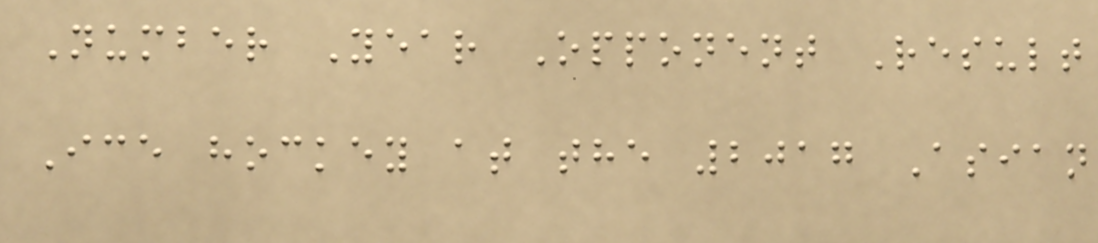Number Year Opponent Result
Ice hockey at the 2017 Asian
